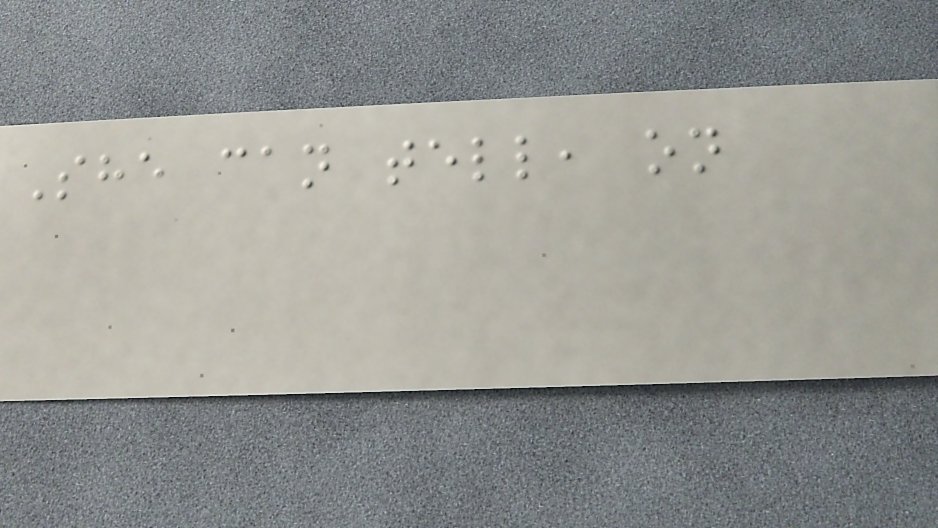She can tell, on
